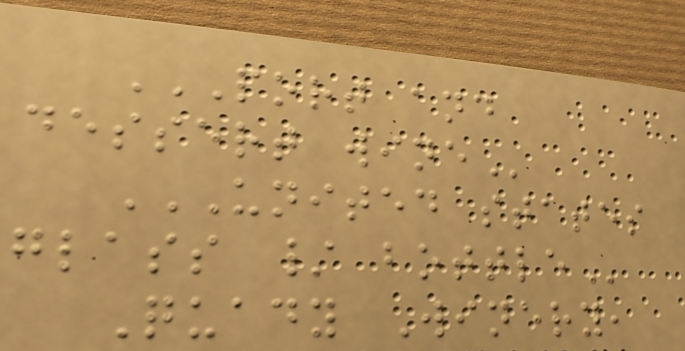PORT AND
DESSERT WINE
UNITED STATES
GLASS / BOTTLE
Quady Winery,
